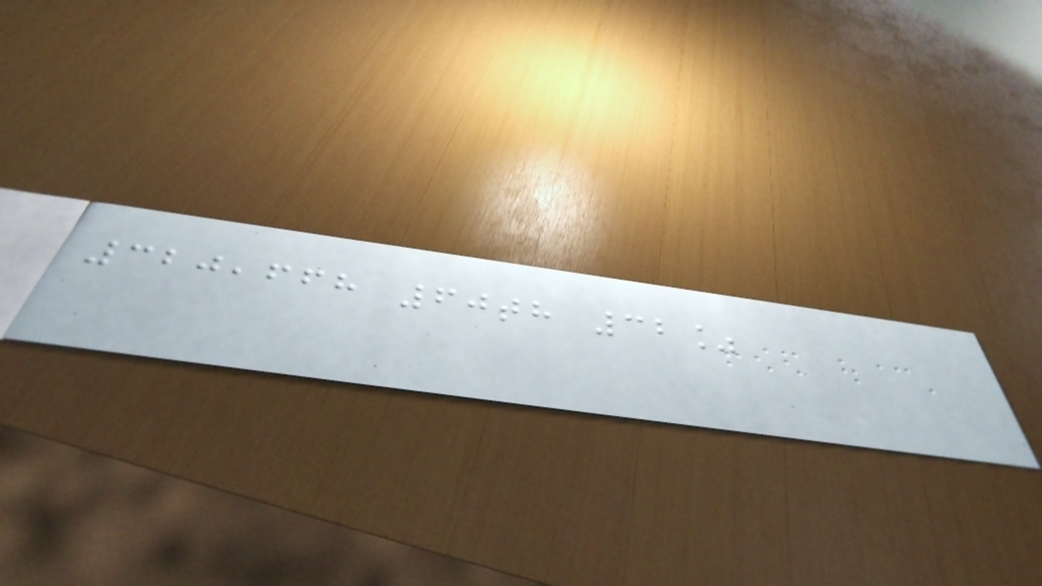320,668 60th 32%
